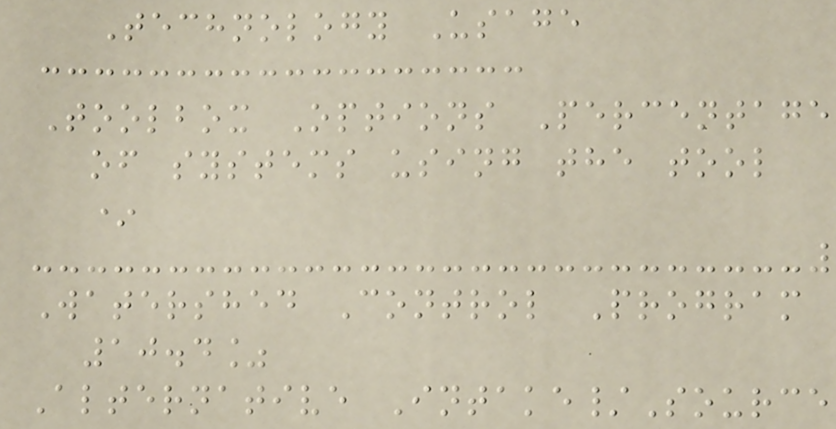Technology Usage
Toolbox Options Percentage
of systems using the tool
*
Watershed Control Program
10.4%
Alternative Intake/Source
